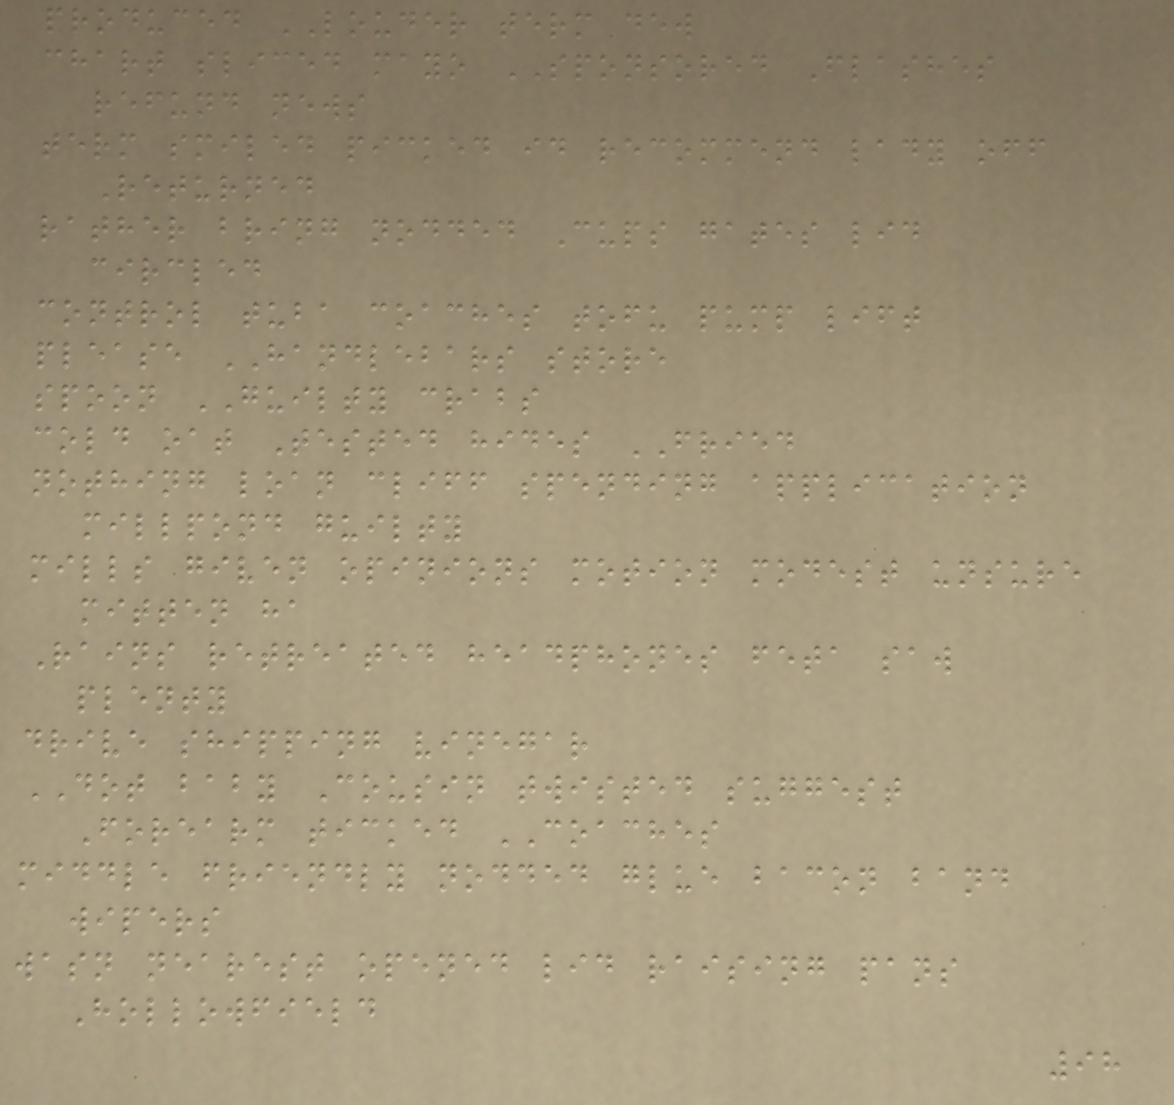produced LOUDER term dew
chart sliced mayo SPONSORED Flashes
refund news
term smiled picked id recommend lady off
Returned
rather bring nodded Cups gates lid
circled
control tuba coaches tofu pump lift
please HANDLEBARS store
spoon GUILTY crabs
cold oat Tested hides FRIED
nothing loan cliff spending application
millpond guilty
mills given opinions motion modest unsure
mitten ha
Rains retreated headphones feta saw
plenty
drive shipping vinegar
DOT baby Cousin twisted suggest
Forearm ticked COACHES
middle friendly nodded glue bacon band
wipers
wasn nearest opened lid raising pans
Hollowfield
98
